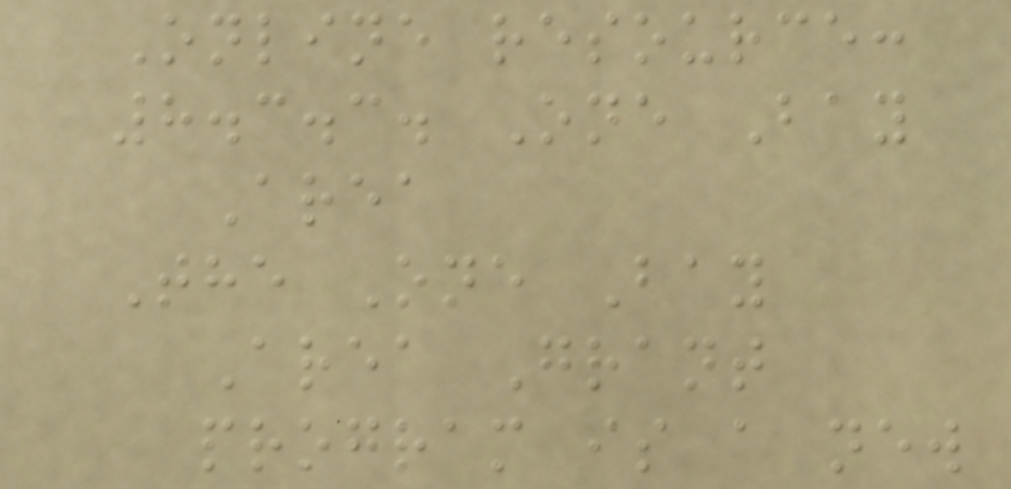Online resource:
8.3.3. One Bay
Area
The One Bay
Area Grant
program is a new
